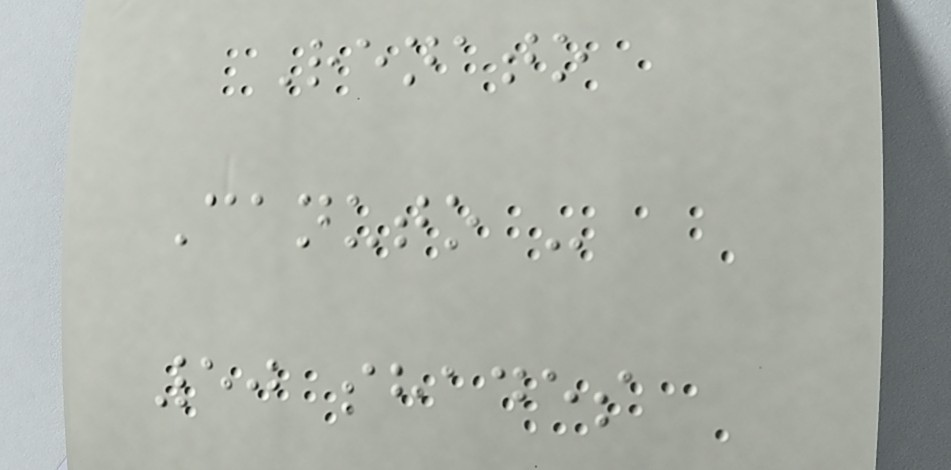Renato
Canuto -
50 shades
